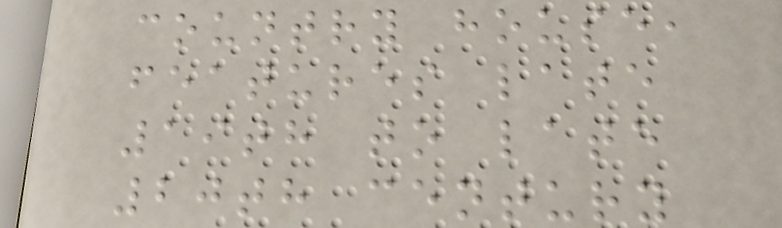country house,
features late
19th to late
20th century
